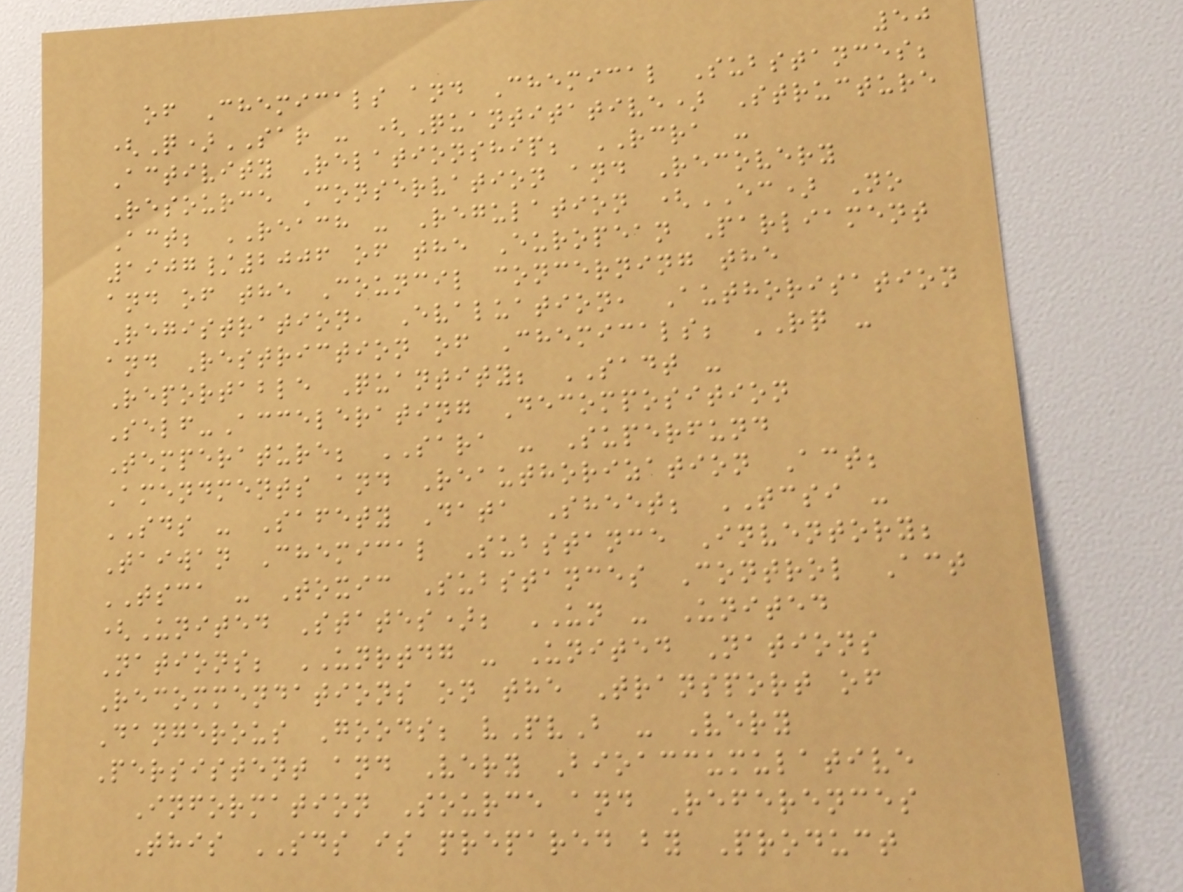50
of Chemicals and Chemical Substances;
(Q)SAR - (Quantitative) Structure
Activity Relationship; RCRA -
Resource Conservation and Recovery
Act; REACH - Regulation (EC) No
1907/2006 of the European Parliament
and of the Council concerning the
Registration, Evaluation, Authorisation
and Restriction of Chemicals; RQ -
Reportable Quantity; SADT -
Self-Accelerating Decomposition
Temperature; SARA - Superfund
Amendments and Reauthorization Act;
SDS - Safety Data Sheet; TCSI -
Taiwan Chemical Substance Inventory;
TSCA - Toxic Substances Control Act
(United States); UN - United
Nations; UNRTDG - United Nations
Recommendations on the Transport of
Dangerous Goods; vPvB - Very
Persistent and Very Bioaccumulative
Information Source and References
This SDS is prepared by Product
